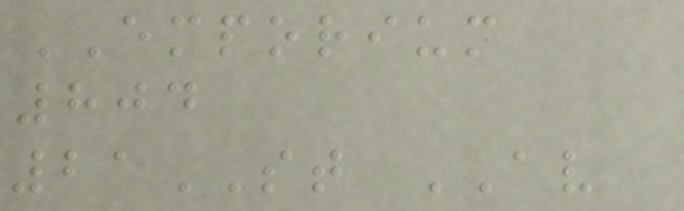EMPORIUM
804
21ST AV
